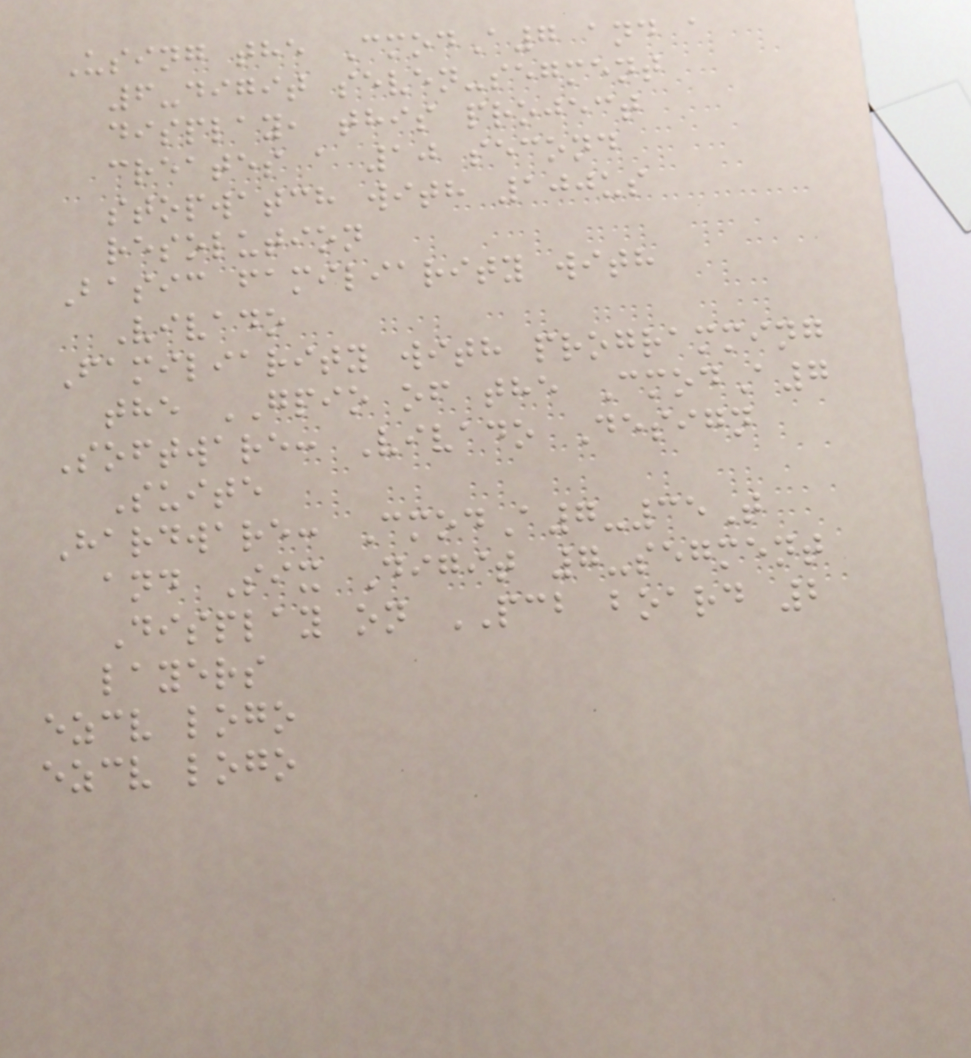Using the CmodA7 and a
6-digit seven-segment
display, this project
creates a 10 second
stopwatch with 100us
resolution
Basic familiarity with
Vivado
Familiarity with programming
the GPIO of the CmodA7
Software: Vivado Design
Suite
Hardware: CmodA7-35T
and Six Digit 7-segment
Display on PCB board 2
layers
ezcv logo
ezcv logo
